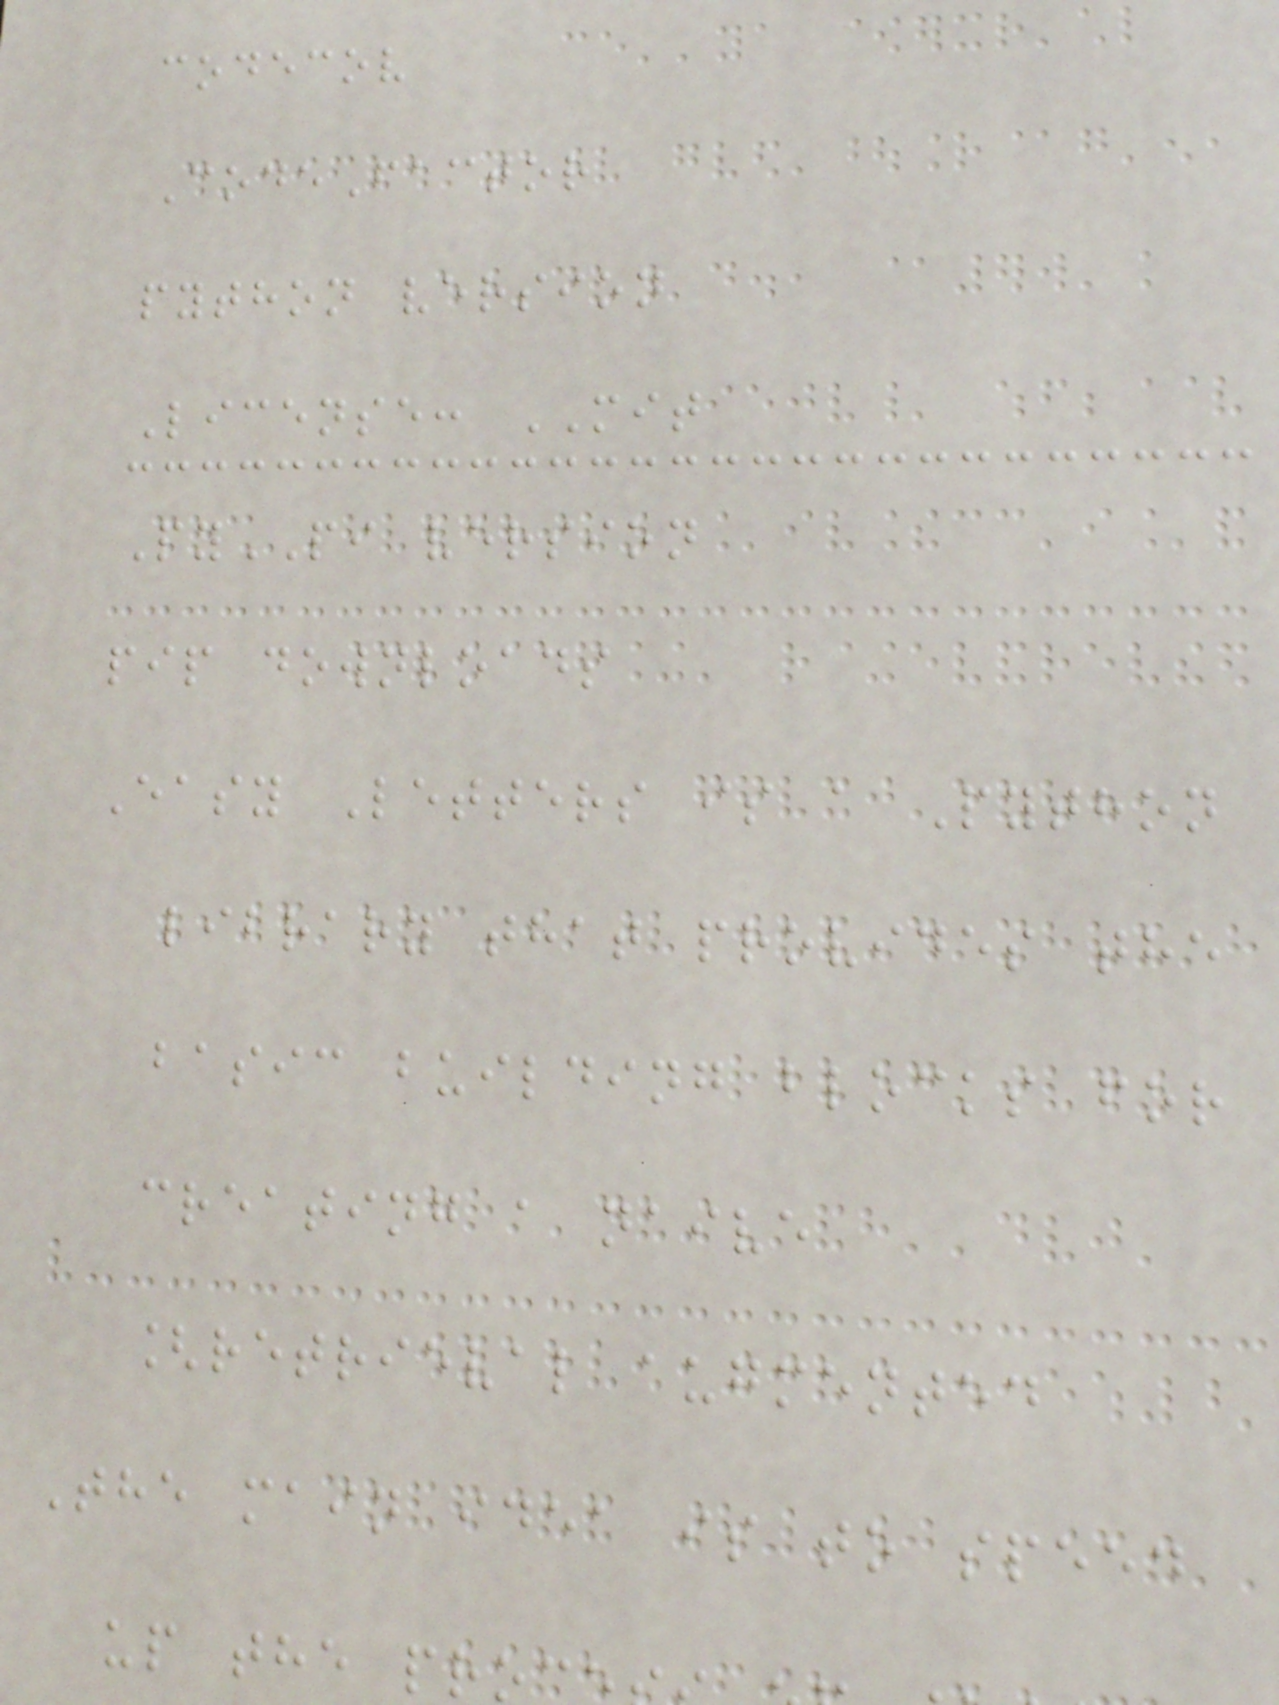codecov
CodeFactor
python version
License: MIT
PyPI version
pip downloads
Easy Letters is a Python
library that provides the
basic building blocks for
creating a naive
[retrieval augmented
The main idea is to speed
up the pro
